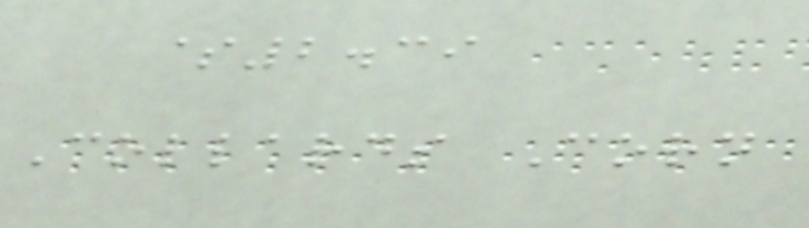$2.39
Collards Corn
